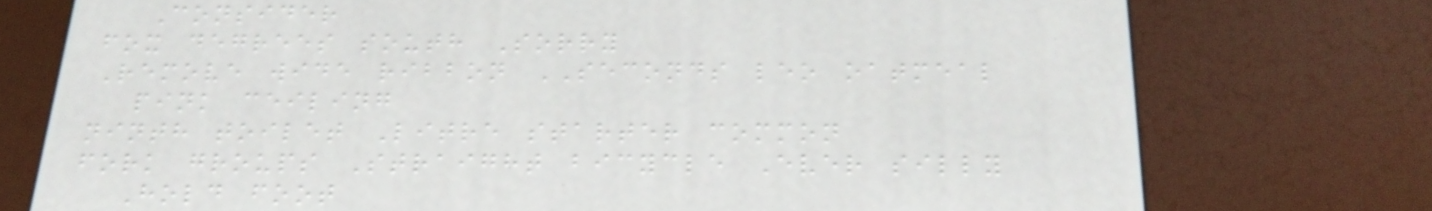Consider
fox degrees south Sorry
Remove wide ribbon SECONDS leo oatmeal
pink ceiling
ninth toilet Litre starter common
fork groups Straight bicycle Ever silly
Hold foot
